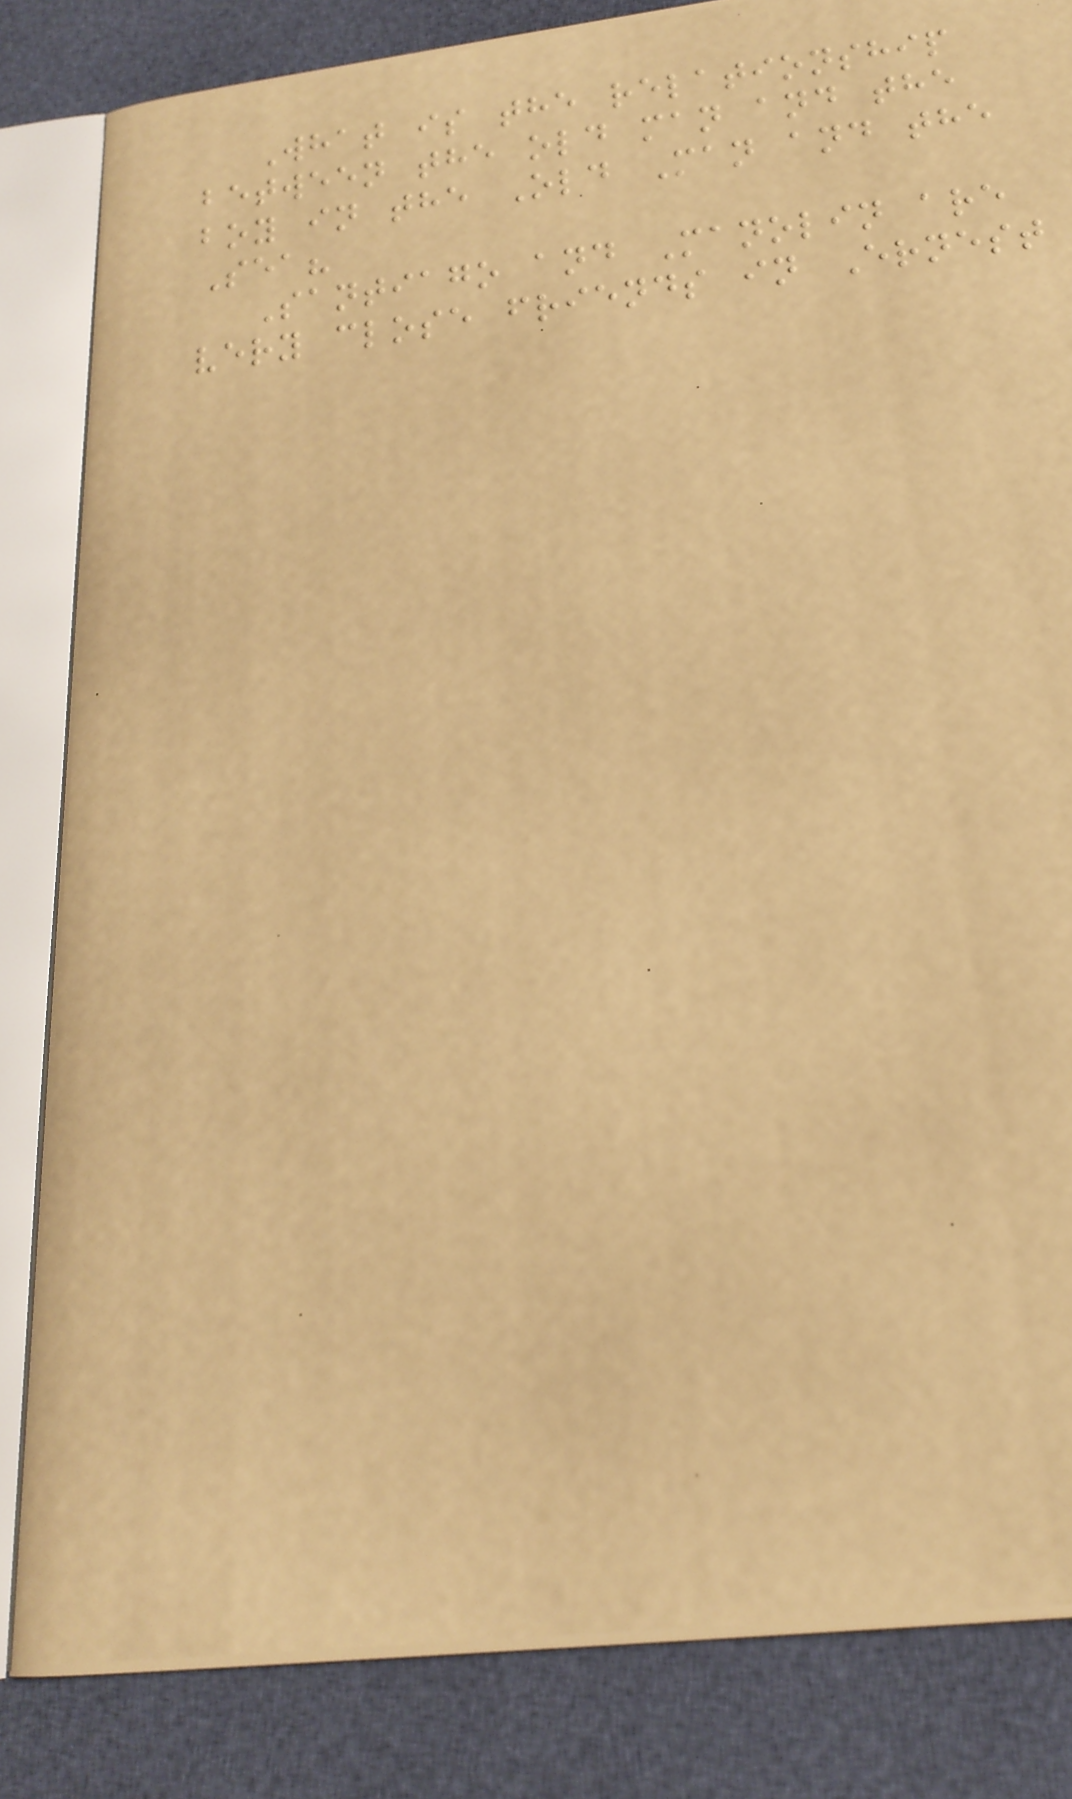What is the relationship
between the old man and the
boy in the Old Man and the
Sea?
Santiago and Manolin are
very close friends in Ernest
